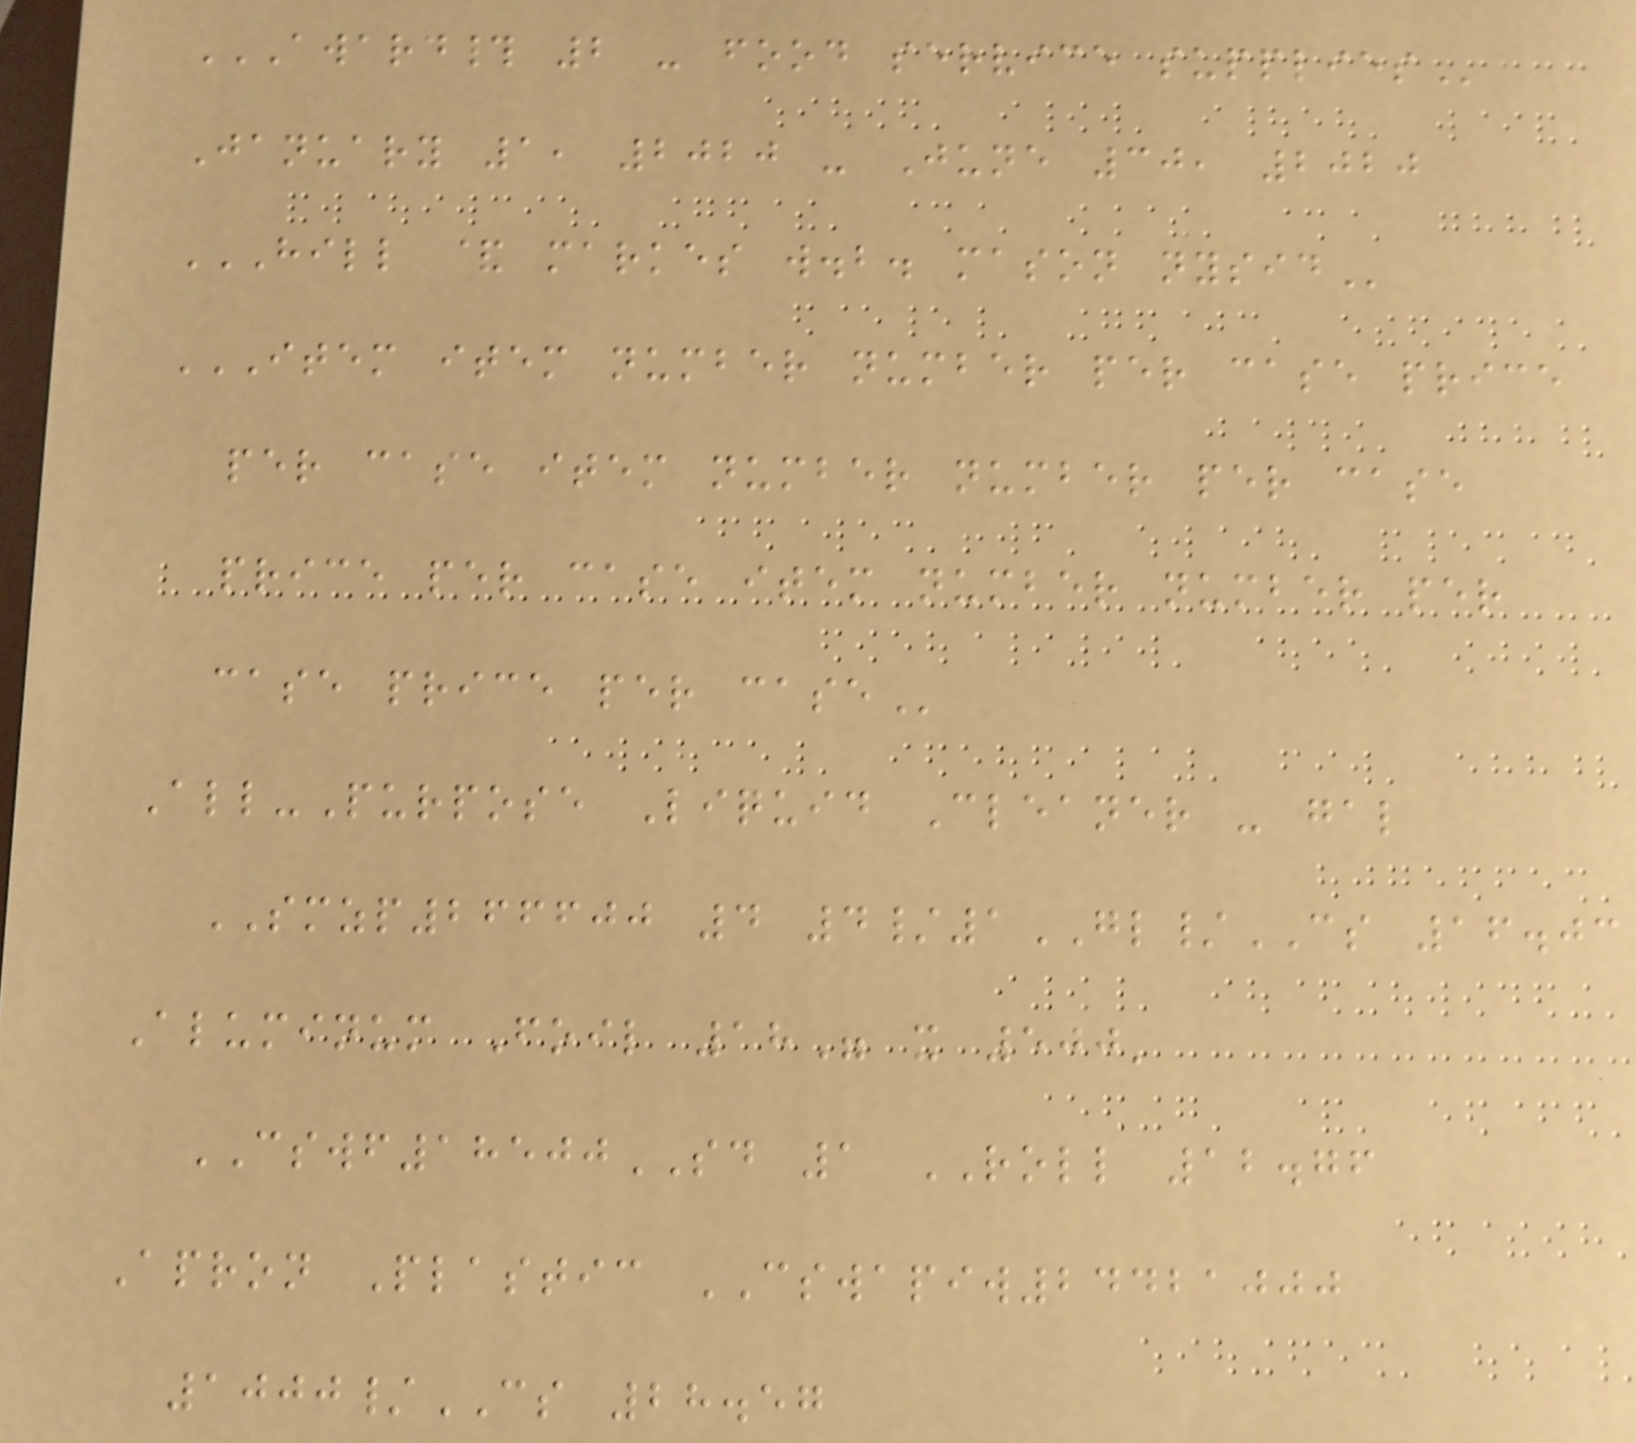AWARD# 2 - FOOD SERVICE SUPPLIES
January 1, 2020 - June 30, 2020
HILL & MARKES W.B. MASON NYSID
ITEM ITEM NUMBER NUMBER PER CASE PRICE
PER CASE ITEM NUMBER NUMBER PER CASE
PRICE PER CASE ITEM NUMBER NUMBER PER
CASE PRICE PER CASE
All-Purpose Liquid Cleaner - gal
SMZP266600 4 4/1GL/CS 16.03
Aluminum Foil 18" x 500'
CSWF18500SD 1 ROLL 12.76
Apron Plastic CSWAPIW24421000
1000/CS 28.57
